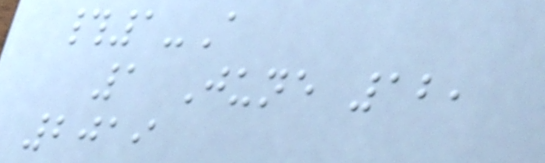#1-A
1 June 12,
2019
